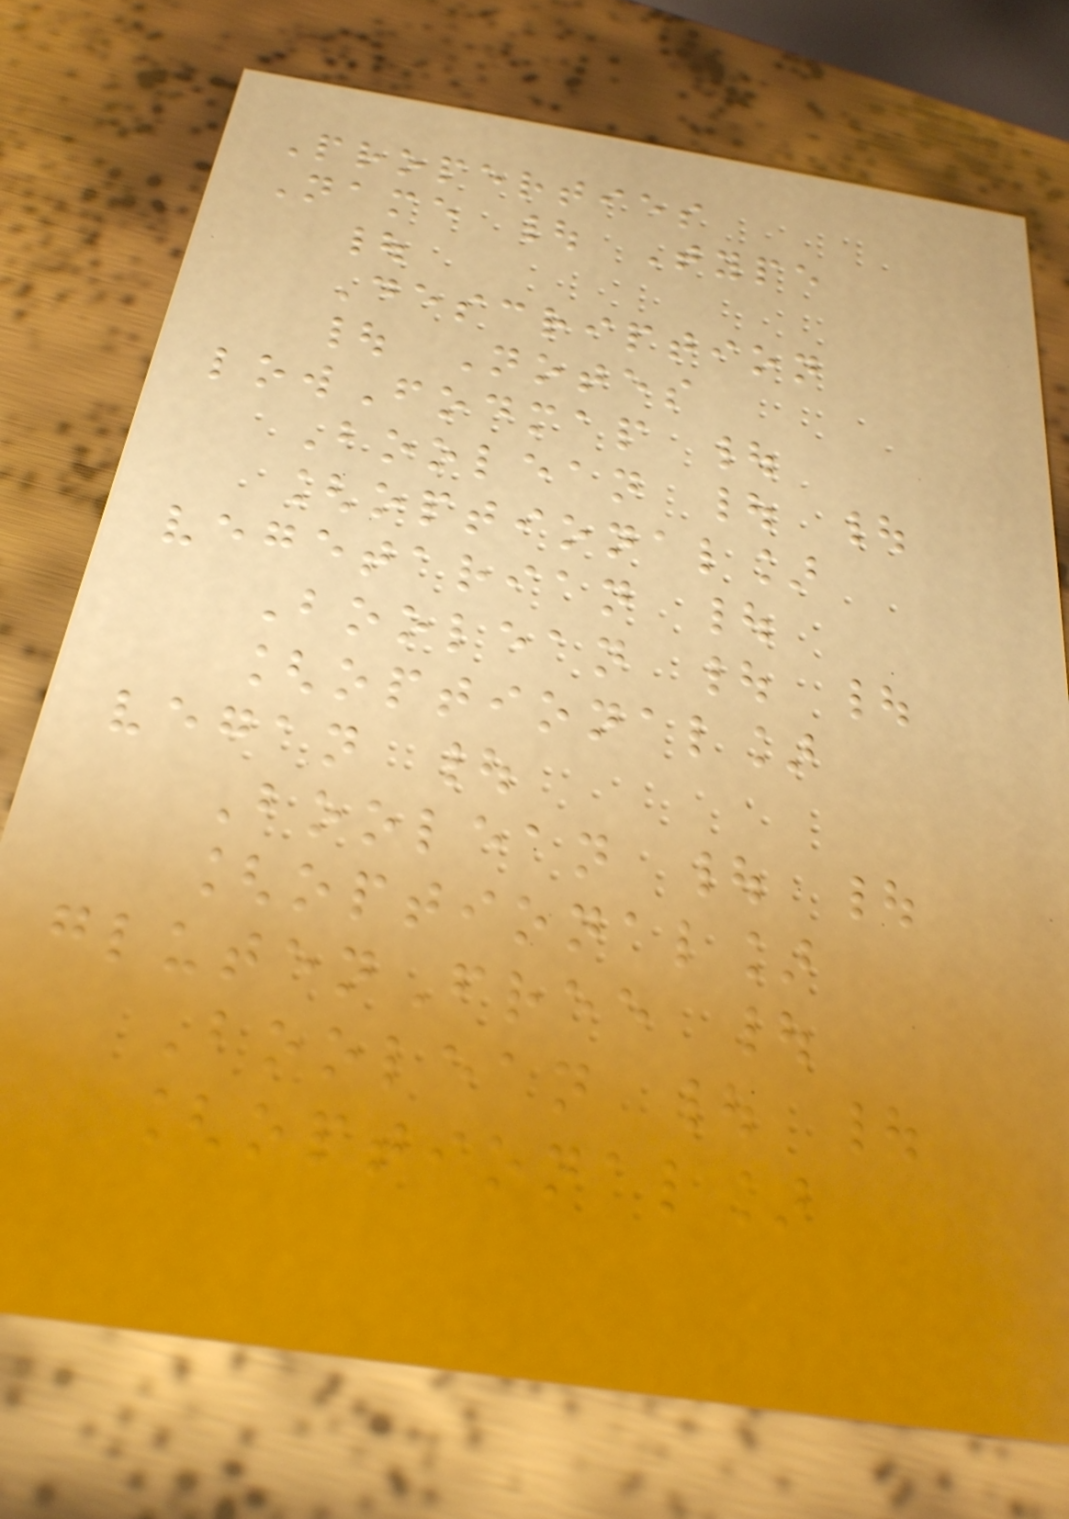Properties
Name | Type
|
Description
| Notes
lowFodmap |
Boolean | |
[optional]
vegetarian |
Boolean | |
[optional]
vegan |
Boolean | |
[optional]
glutenFree |
Boolean | |
[optional]
